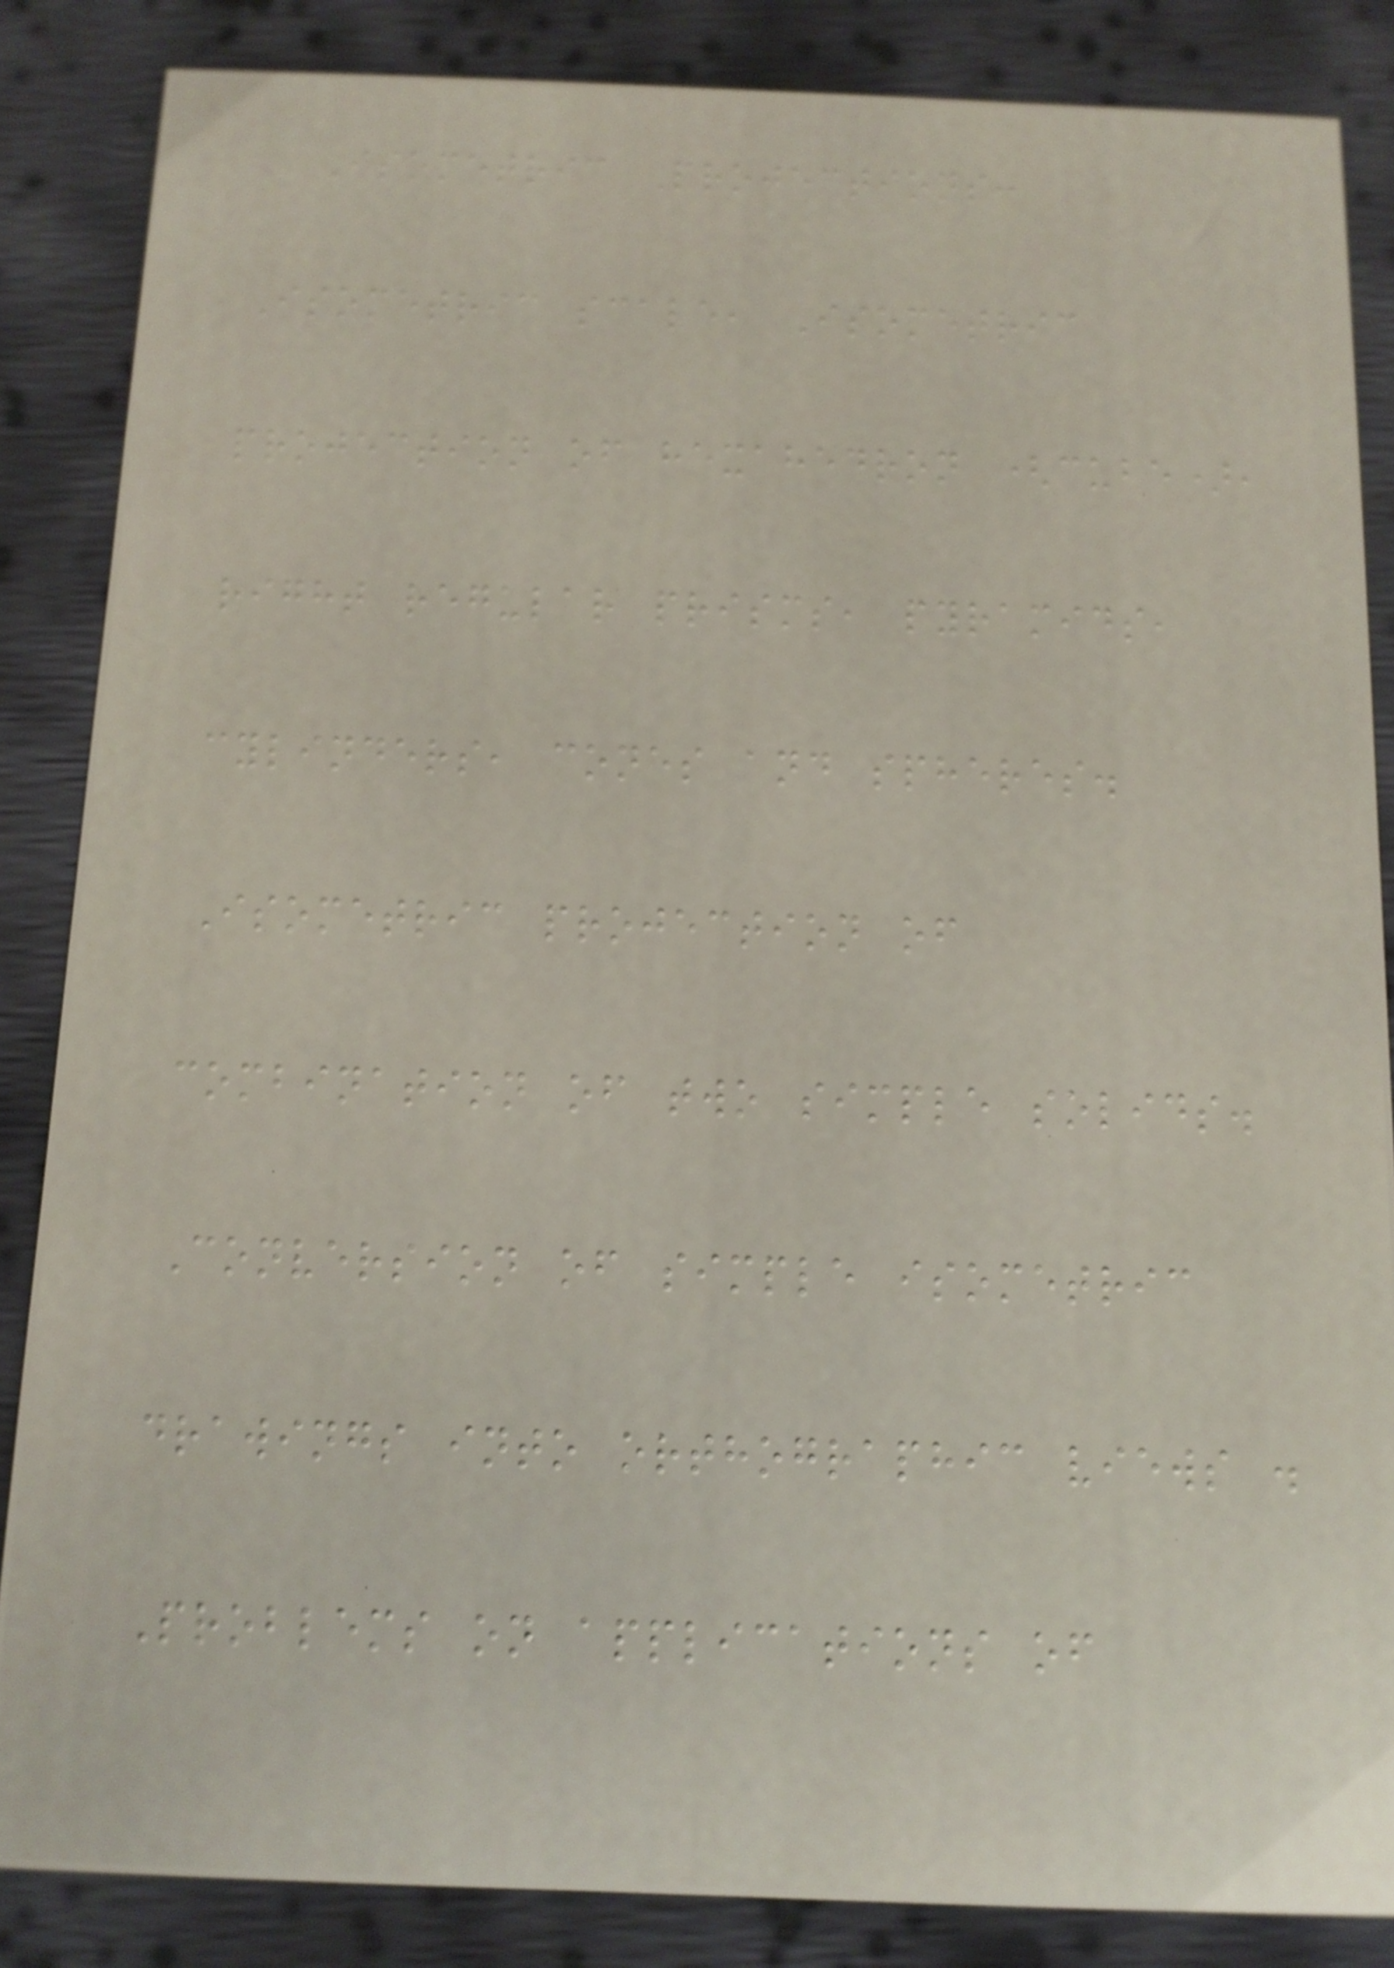Isometric Projections:
Isometric scale, Isometric
projection of hexahedron (cube),
right regular prisms, pyramids,
cylinders, cones and spheres.
Isometric projection of
combination of two simple solids.
Conversion of simple isometric
drawings into orthographic views .
Problems on applications of
